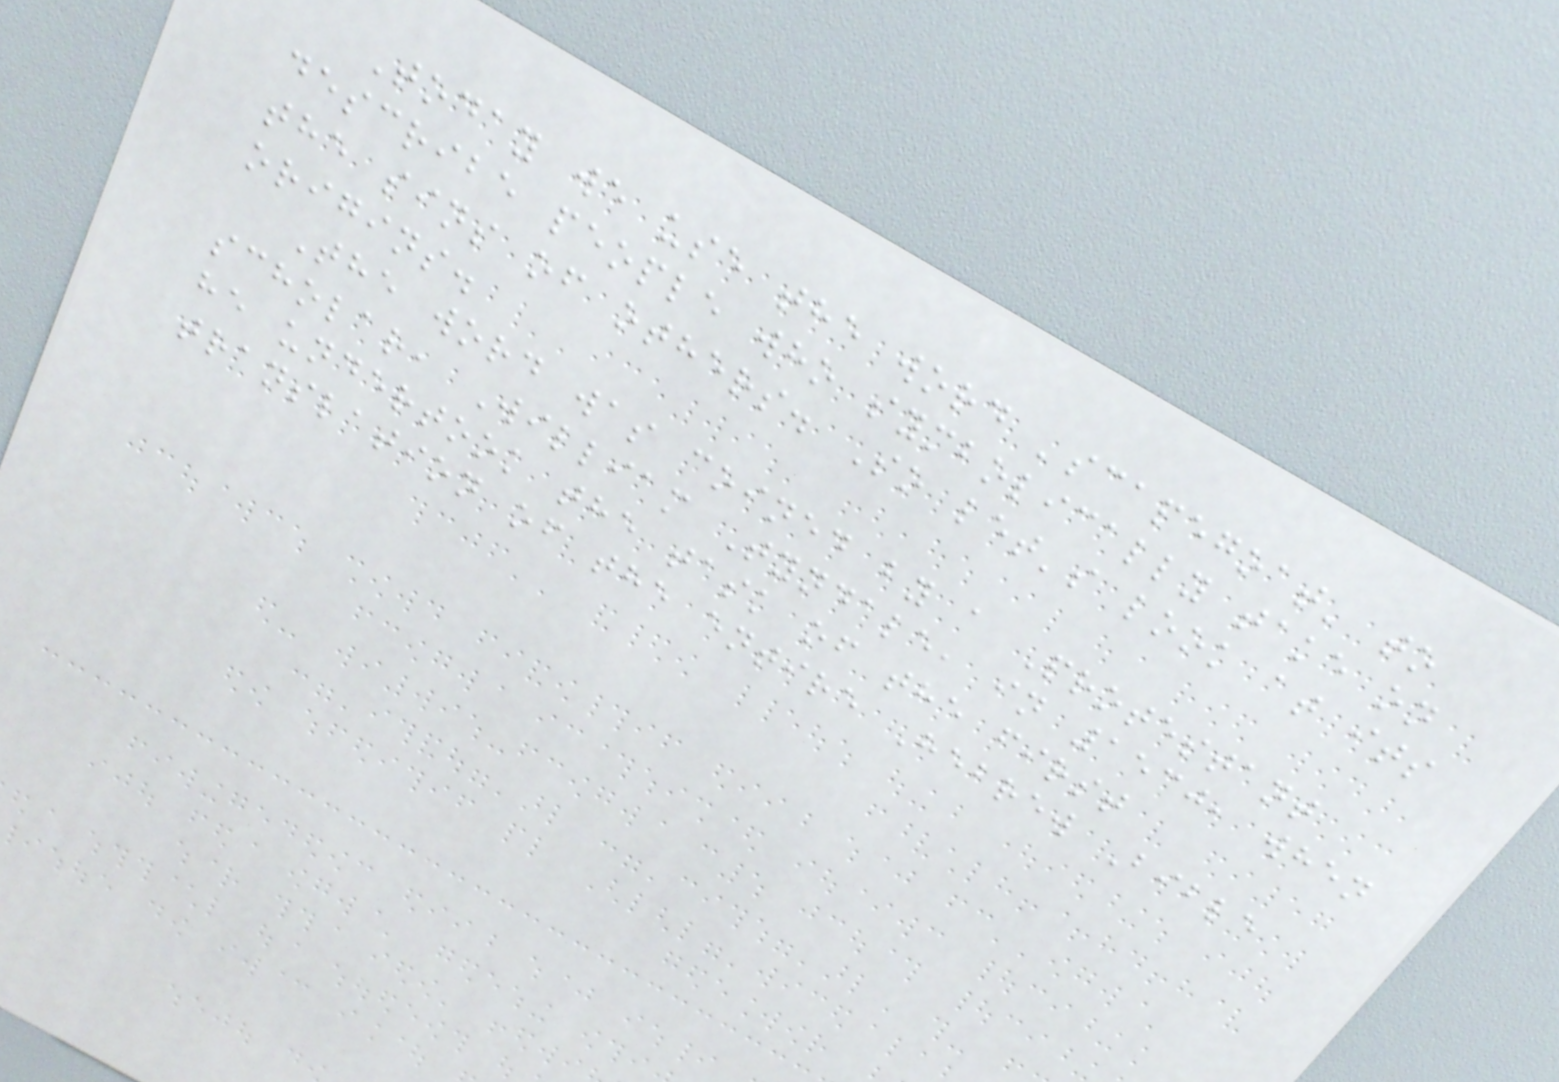Today we use the word 'scapegoat' to
describe people who symbolically take on
the sins of others. So let's look at its
origins.
The word was coined by a Protestant
scholar, William Tyndale, in 1530, when
he undertook the task of the first
translation of the entire Hebrew Bible
